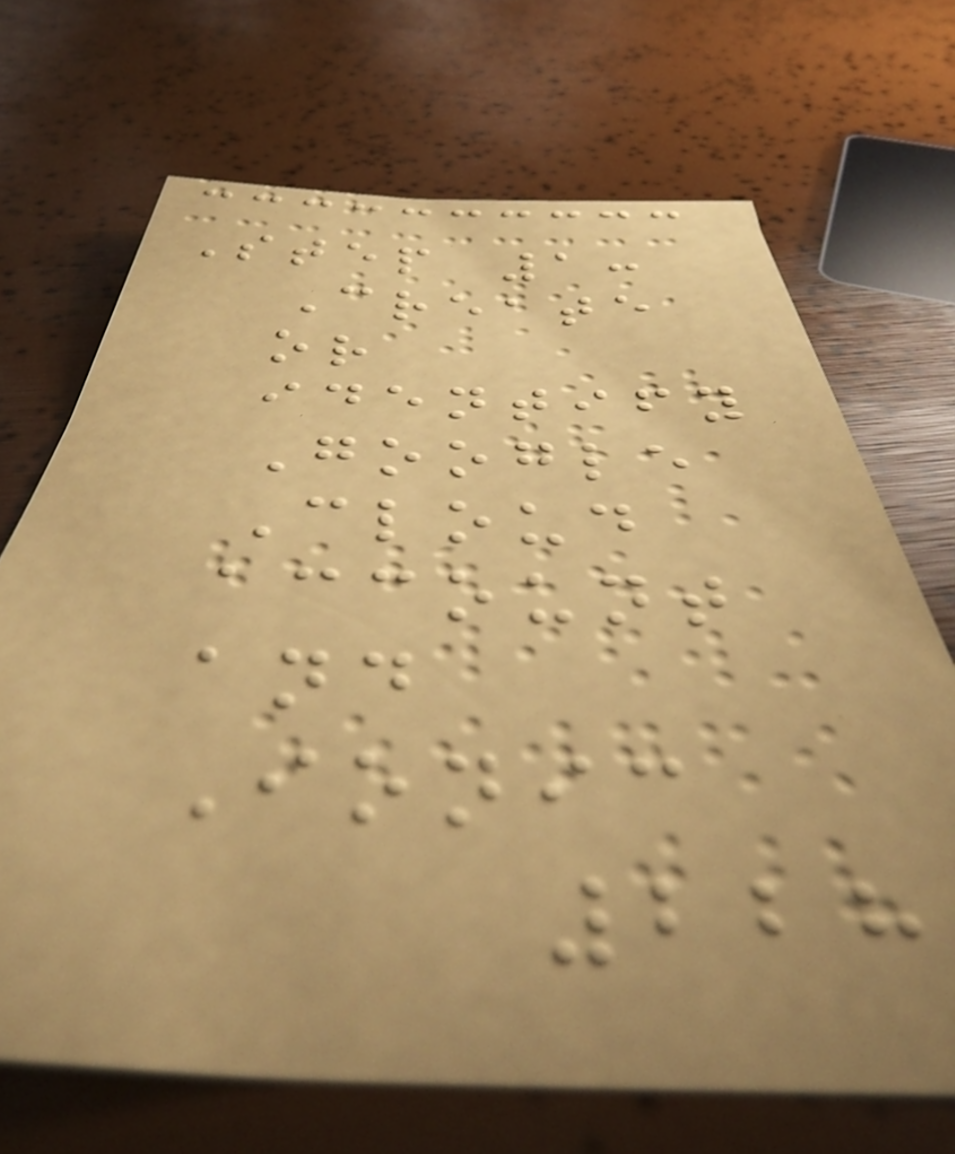Step 1:
Create
or
identify
Google
Cloud
account
and
Ionic
228
